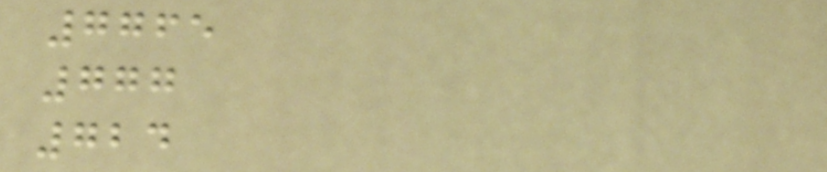7765
777
724
